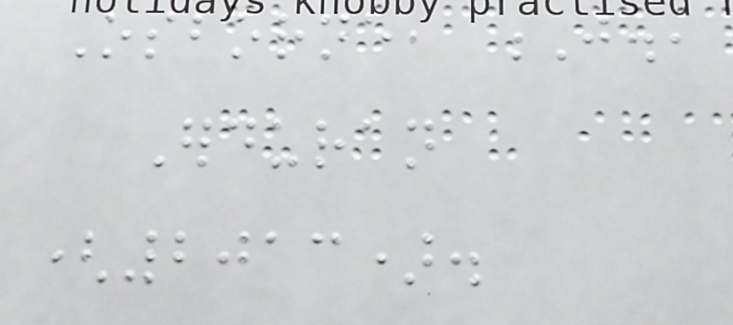Osborne, J.,
Erduran
(2013).
